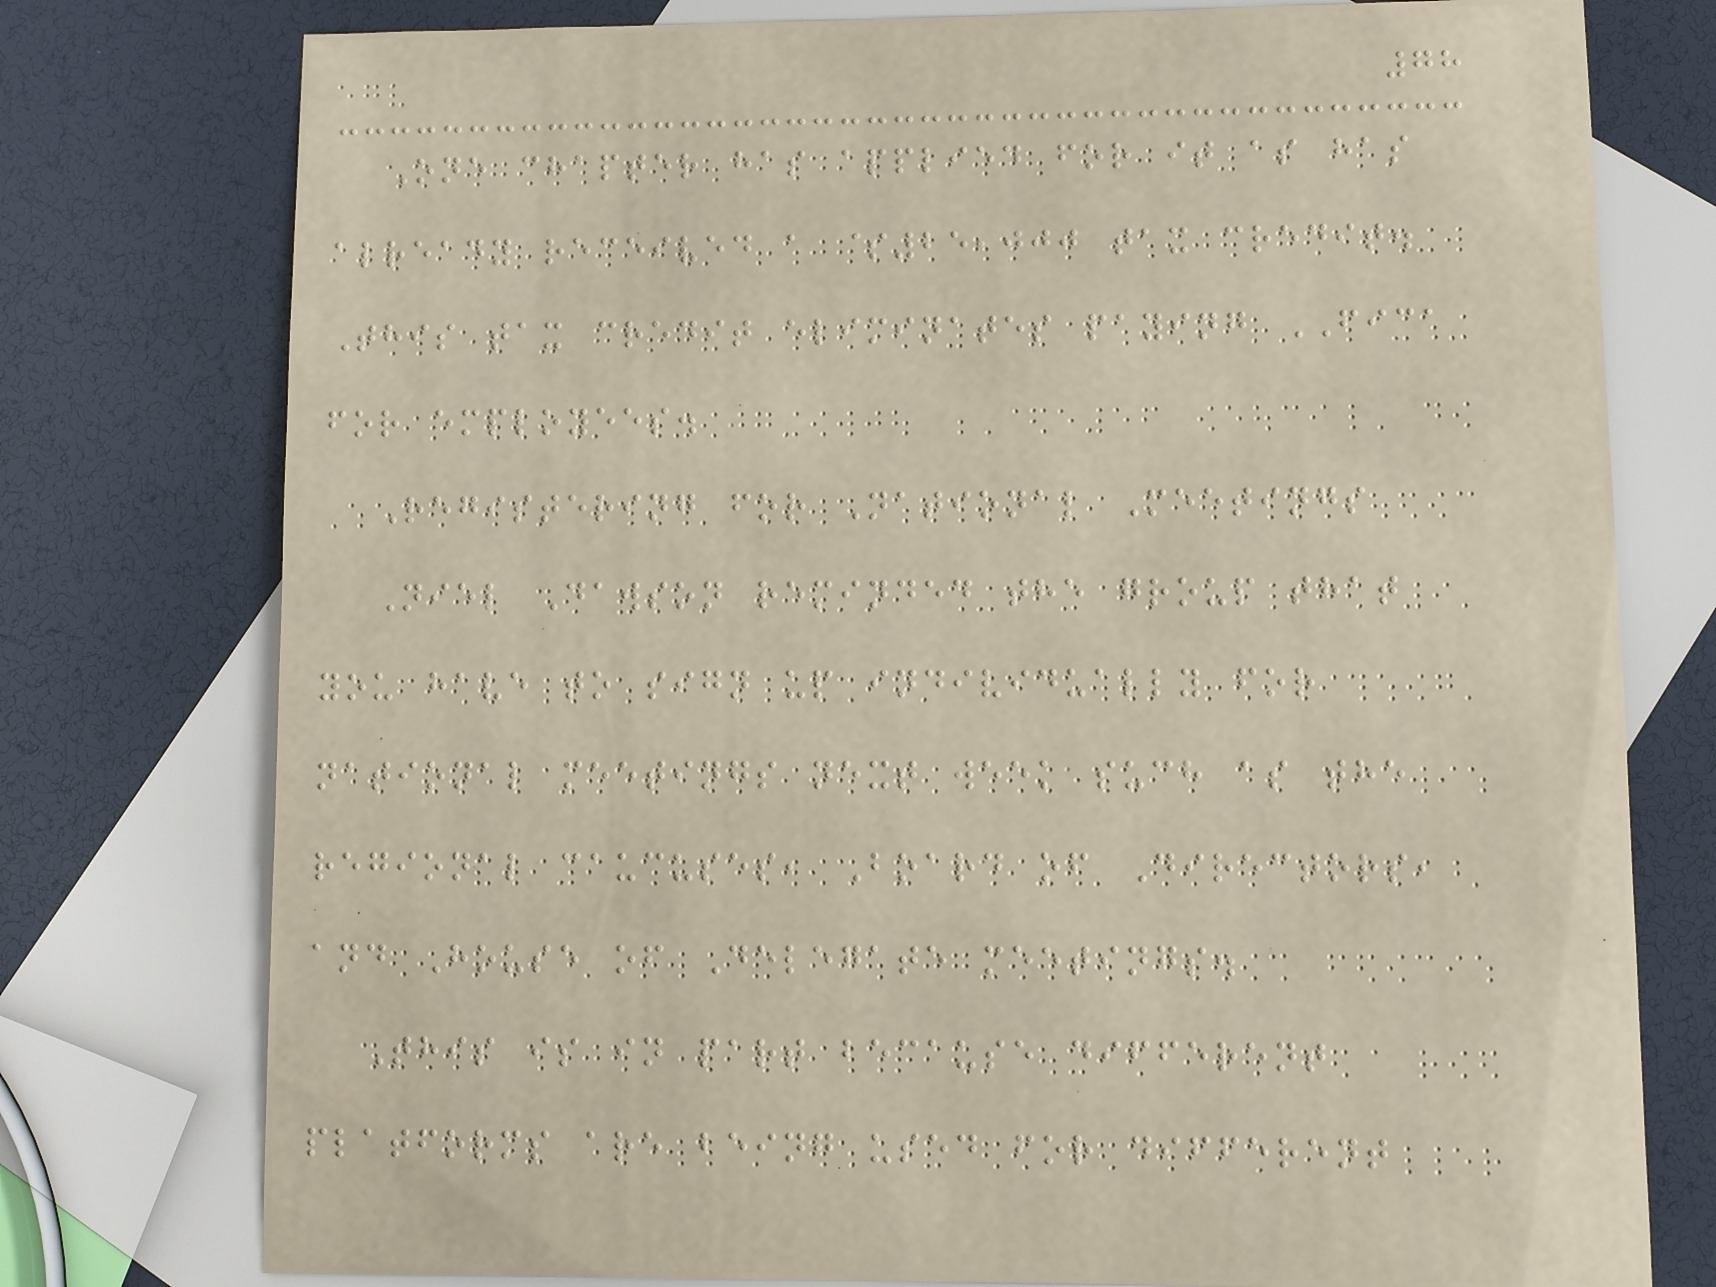78
One chapter has applied for it as has
already received a $25,000 tax credit.
This tax credit eliminates paying FICA
for employees.
Registering for National Meetings
Niel Dawson reminded the group that
you have to sign up individually for
national meetings next week such as the
regional caucuses, Board of Directors,
and House of Delegate meetings.
This is in part because different
platforms are being used for different
